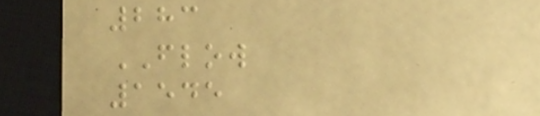283
FLOW
1545
